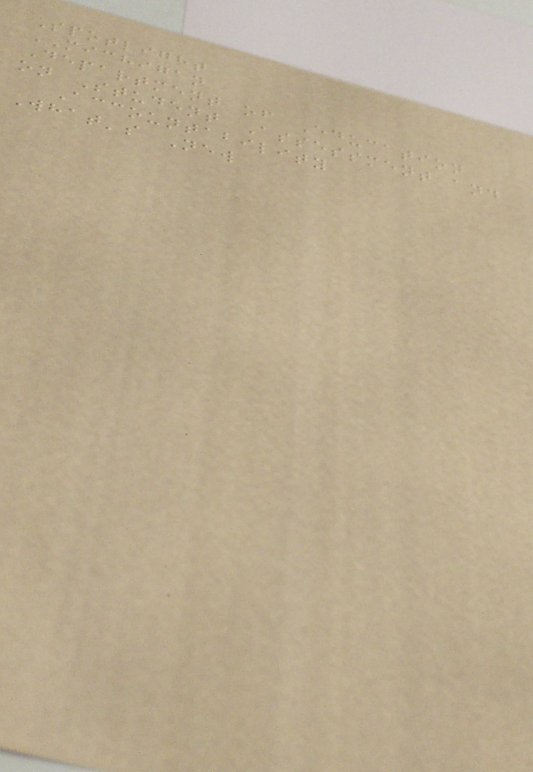Spotlight
MICHIGAN
Department of Education
on Student Assessment and
Accountability
What's New
